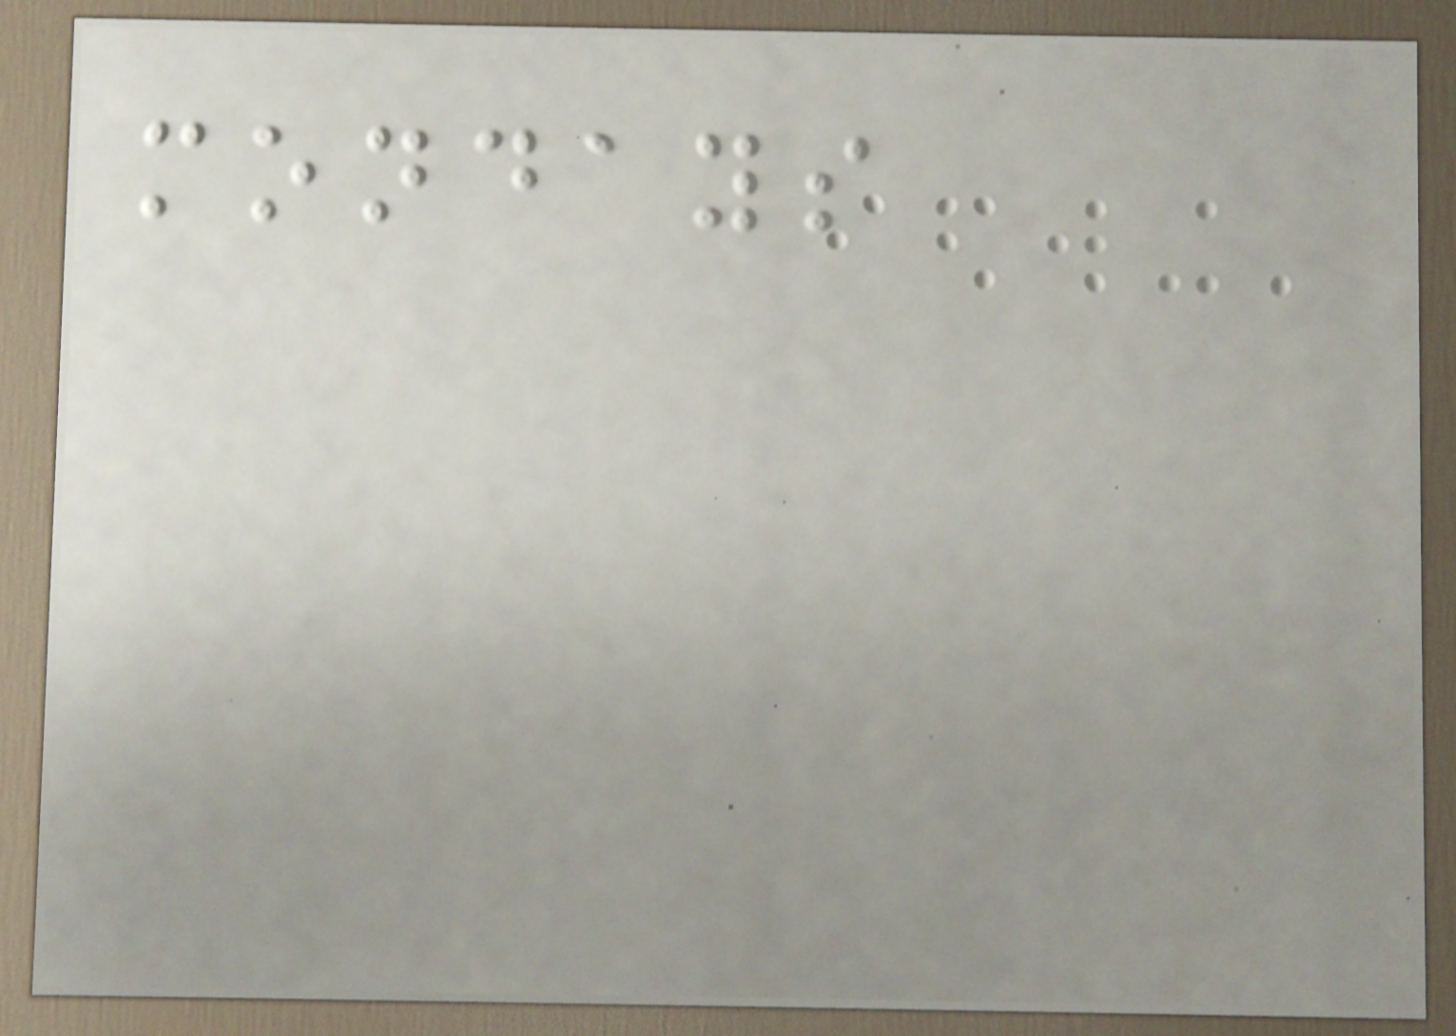mondays
